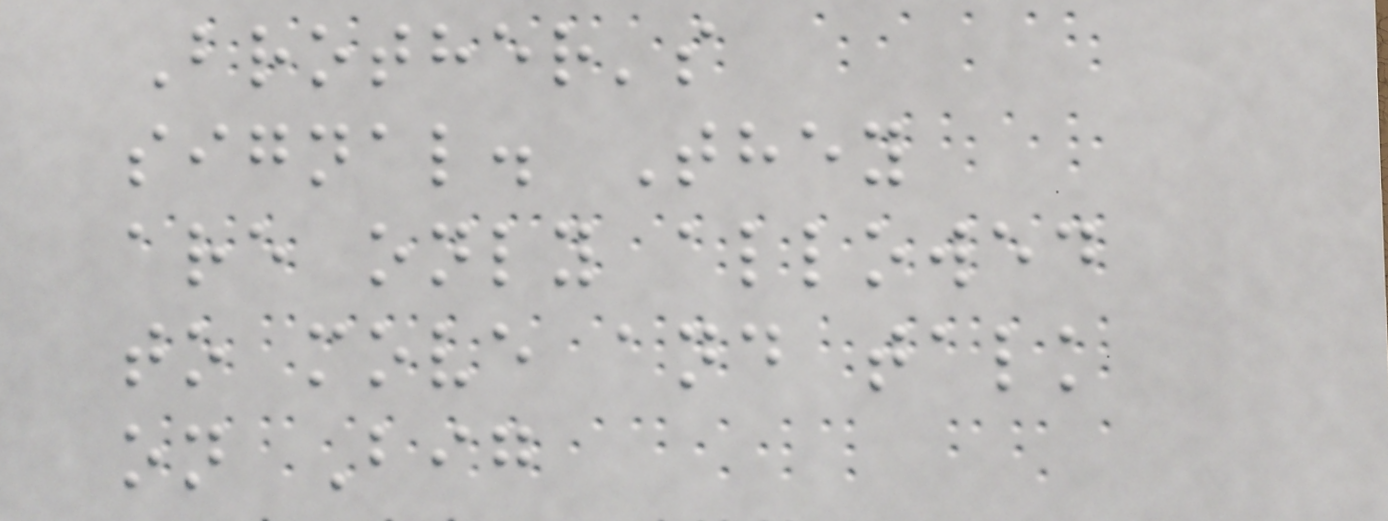Brother's
signal. They
are only allowed
to move and talk
on Big
